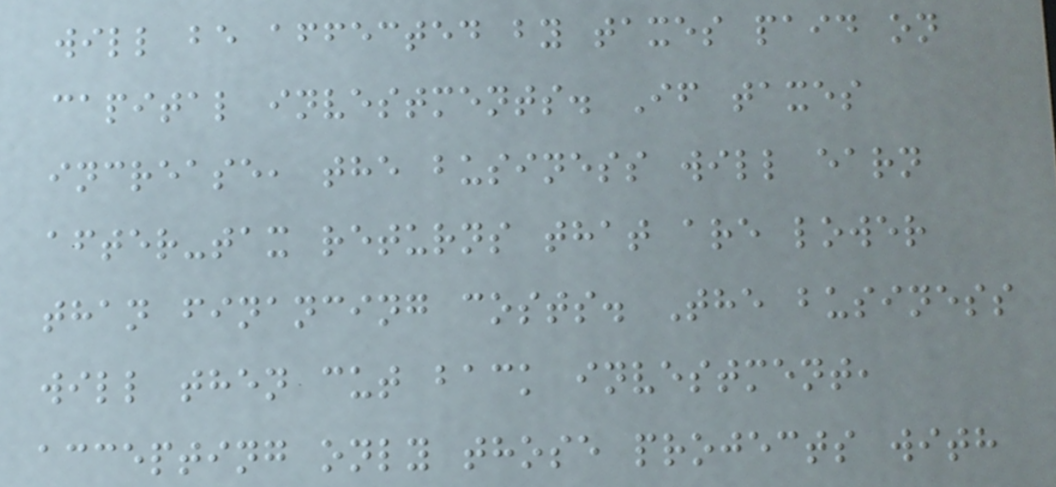will be affected by taxes paid on
capital investments. If taxes
increase, the business will earn
after-tax returns that are lower
than financing costs. The business
will then cut back investment,
accepting only those projects with
